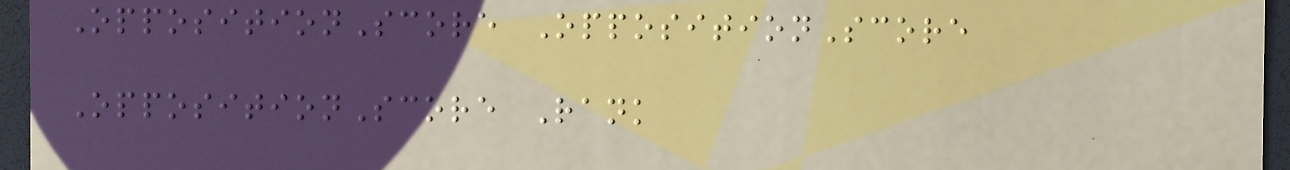OppositionScore OppositionScore
OppositionScore Rank
